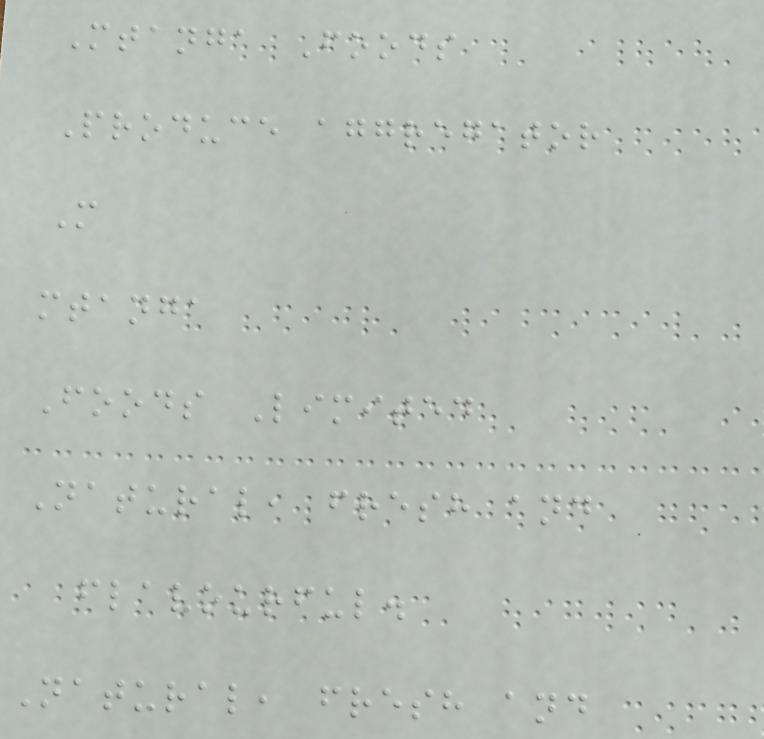Mtanga Foods
Produce aggregator
M
mtanga
Foods Limited
Natural, fresh and
flavourful.
Natural, fresh and
